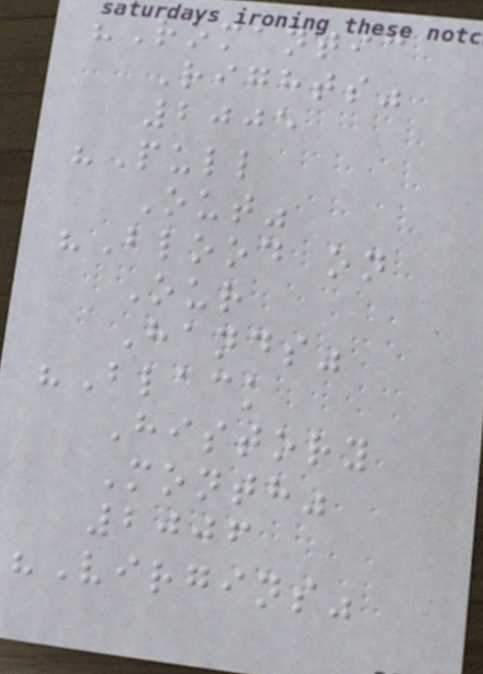"Romantic
Rights"
2005
"Pull
Out"
"Blood on
Our
Hands"
"Black
History
Month"
2006
"Virgins"
